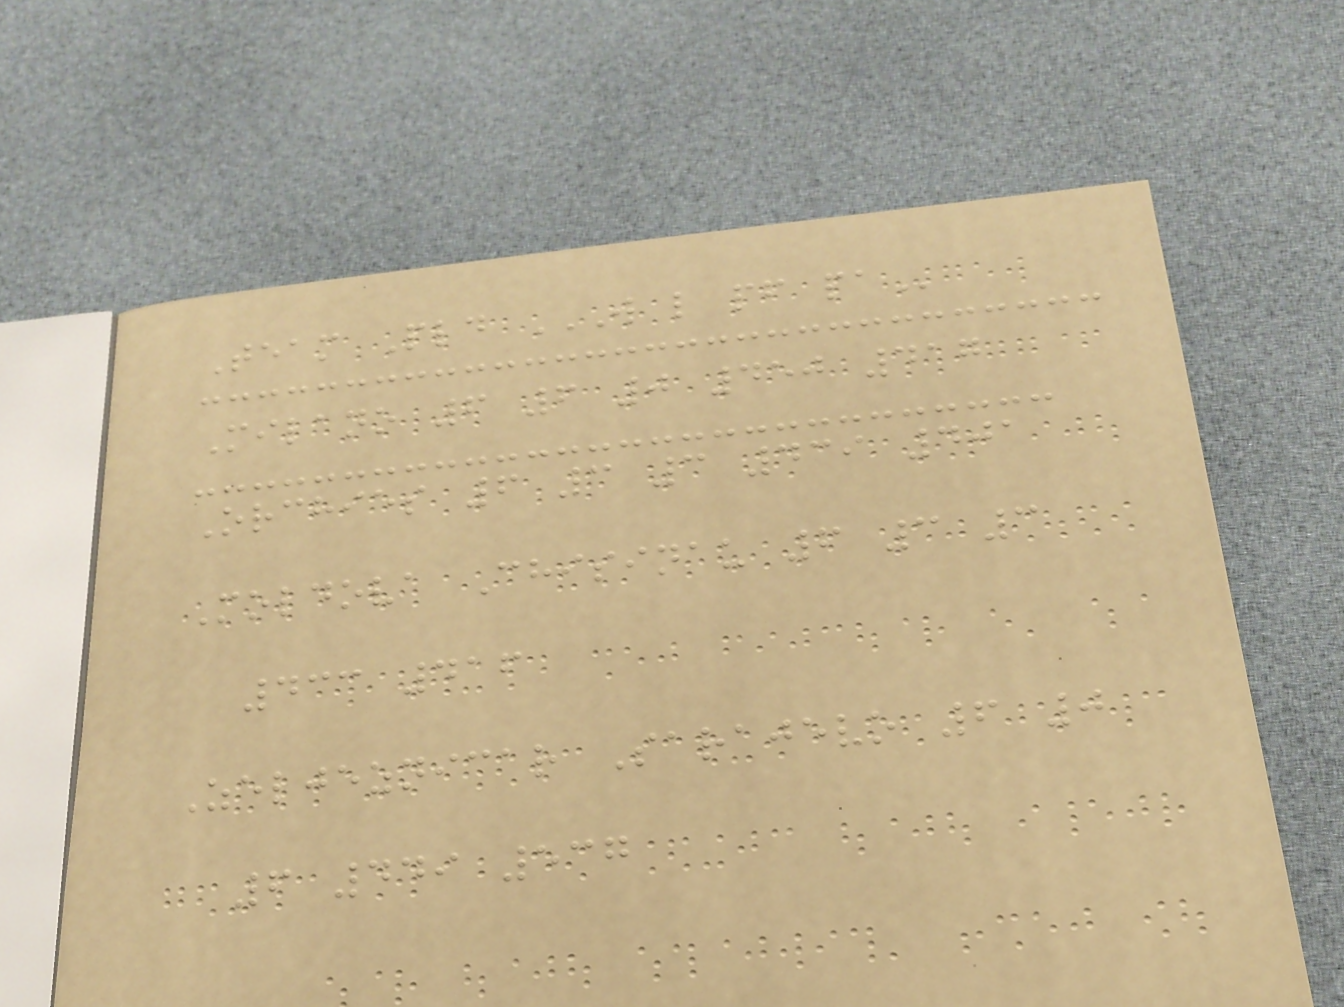Team Pld W L PF PA
Milano 6 6 0 450 417
Orchies 6 3 3 439 401
Moldova Chisinau 6 3 3
433 416
Zeljeznicar Sarajevo 6 0
6 449 537
